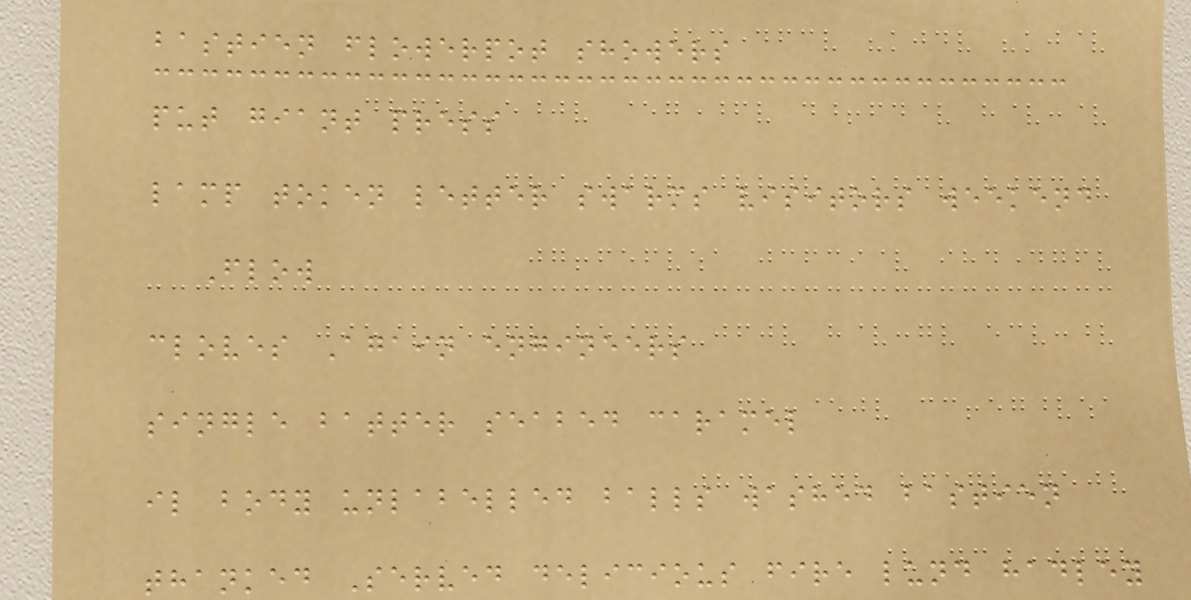bastien flowerpot showers
put giant press
lamp token letter swarms visitors weekend
Flow
cloves Again engineers
single batter seabed caramel
il body unlabelled balls washed bastien
thanked Served delicious fire lund hadley
